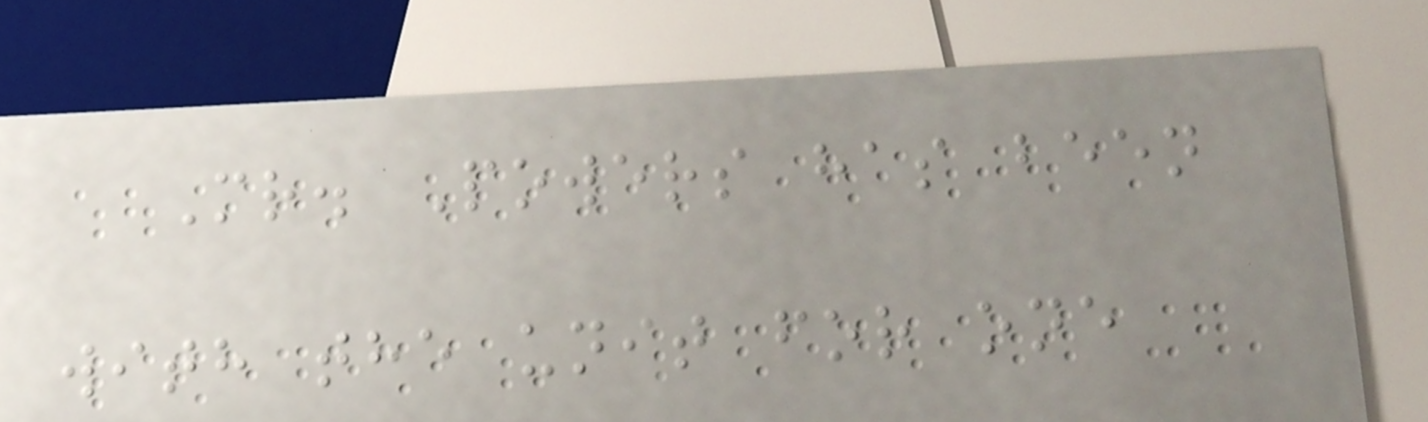Mr. Powers has been
with the unit for one
